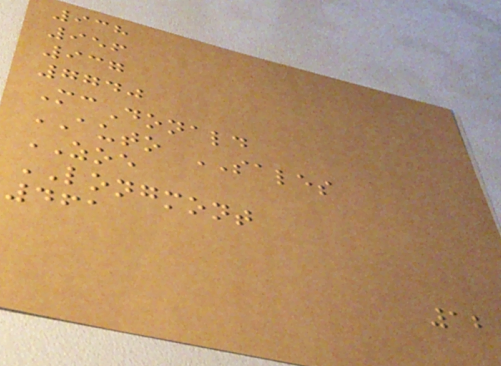938
956
937
7740
McDonald
AUTO SALES
ZOE
LONGMONT
461
12
